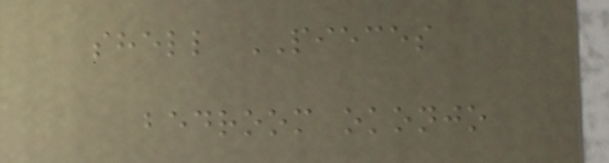shell PIECES
bedroom okonjo
